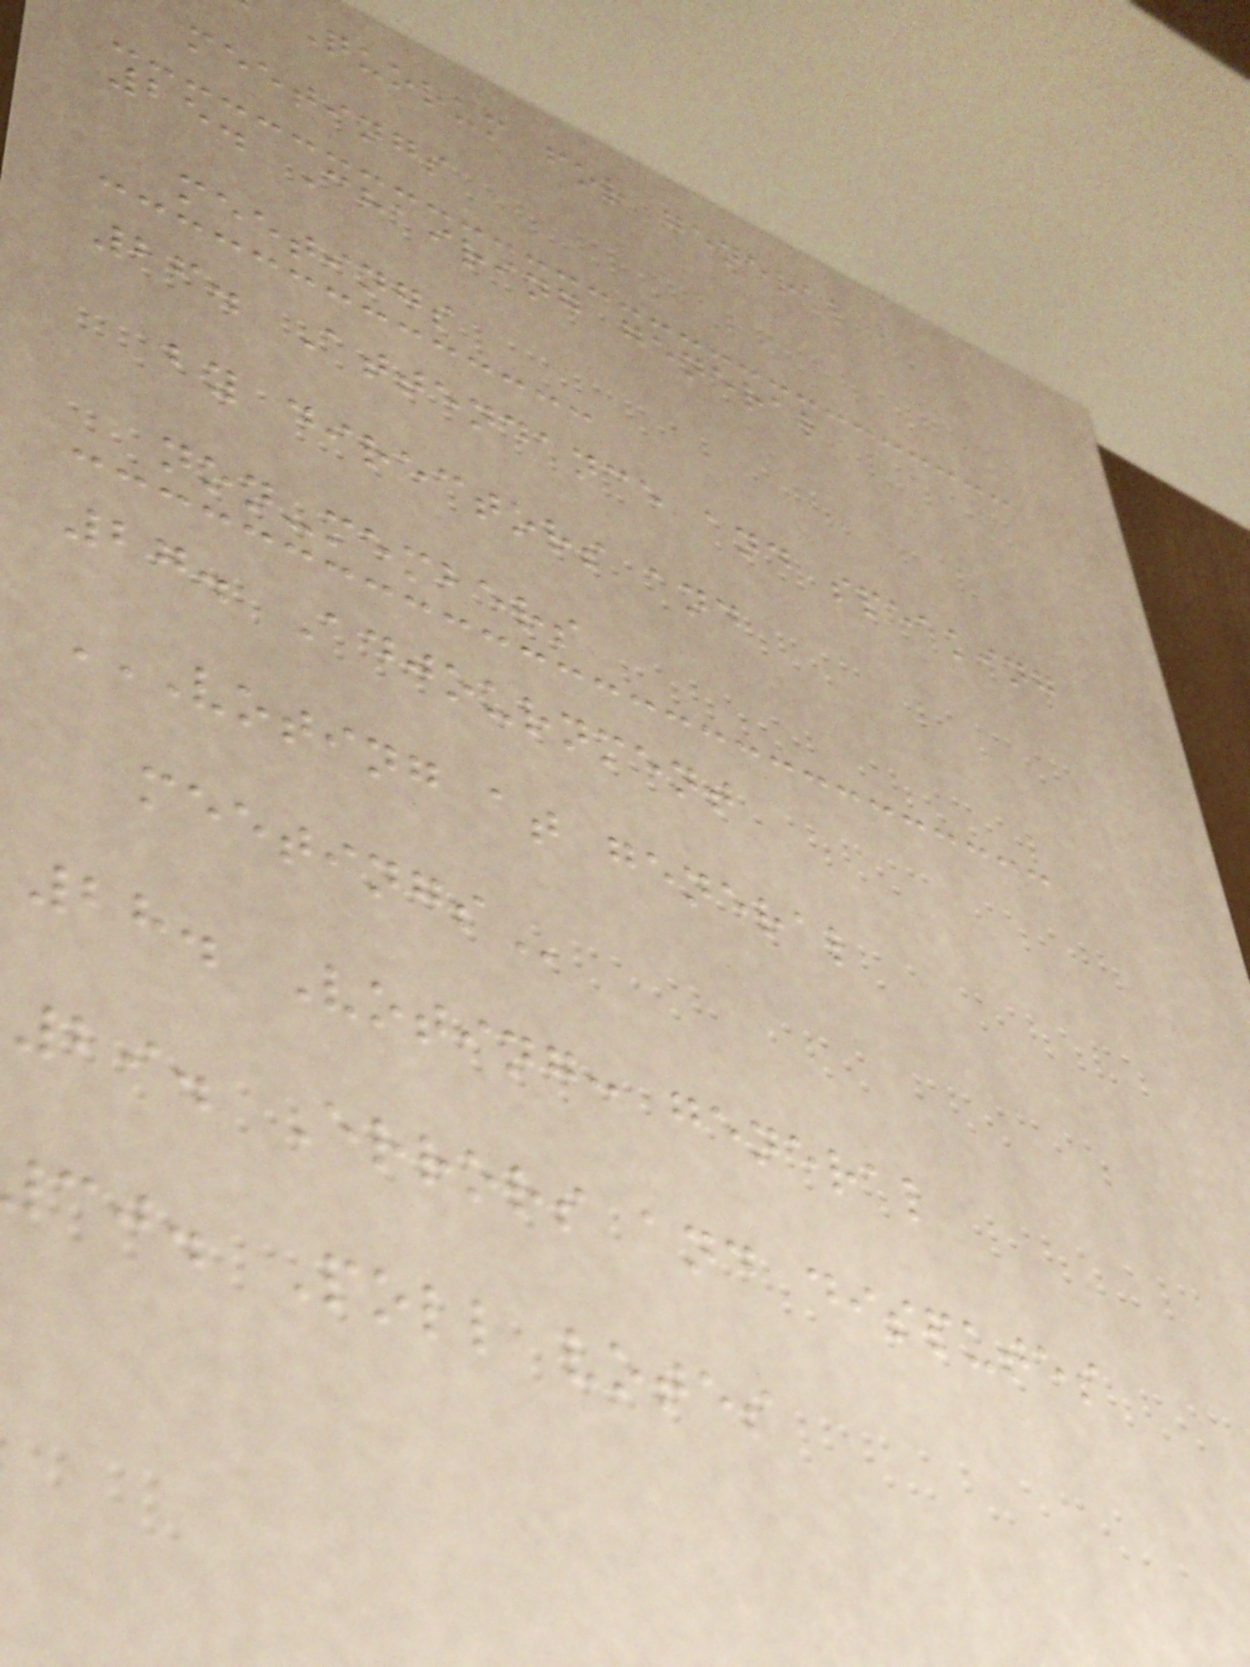Quorum for general
meetings
25. Chairing general
meetings
26. Attendance and speaking
by directors and
non-members
27. Adjournment
VOTING AT GENERAL
28. Voting: general
29. Errors and disputes
cj. Poll votes
